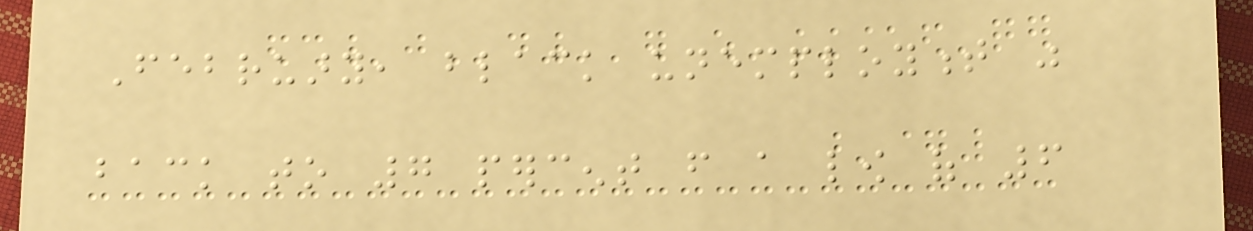February, black unemployment was
back to 7 percent from a low of 6
